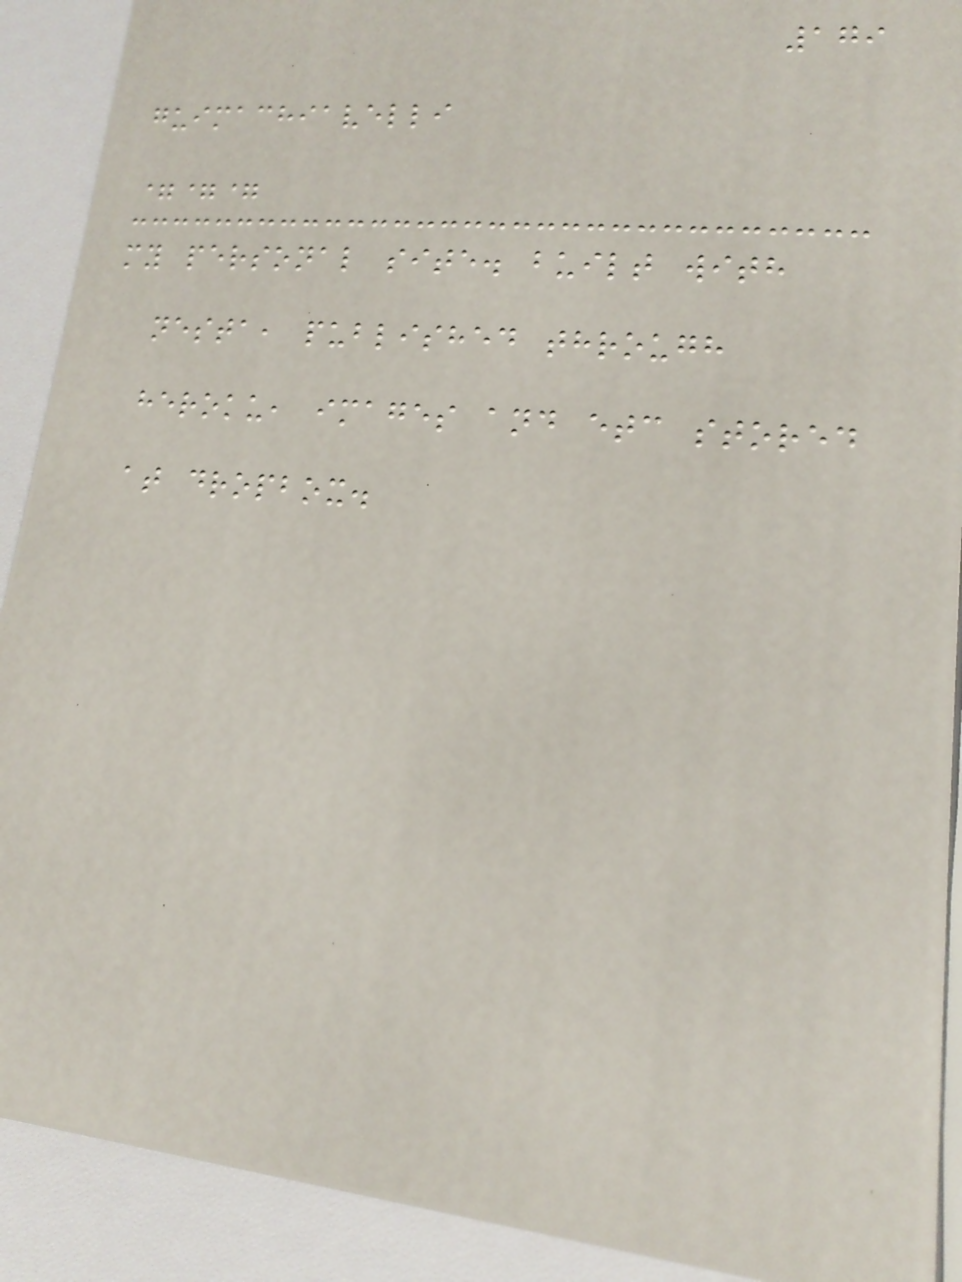179
guimachiavelli
===
my personal site. built with
nesta, published through
heroku, images and etc stored
at dropbox.
